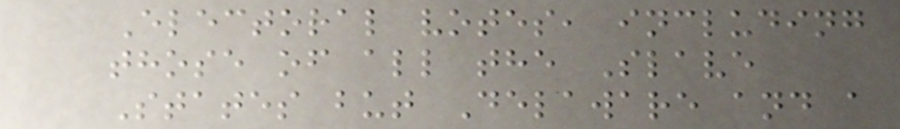Electoral votes, including
those of all the Slave
States but Delaware and a
